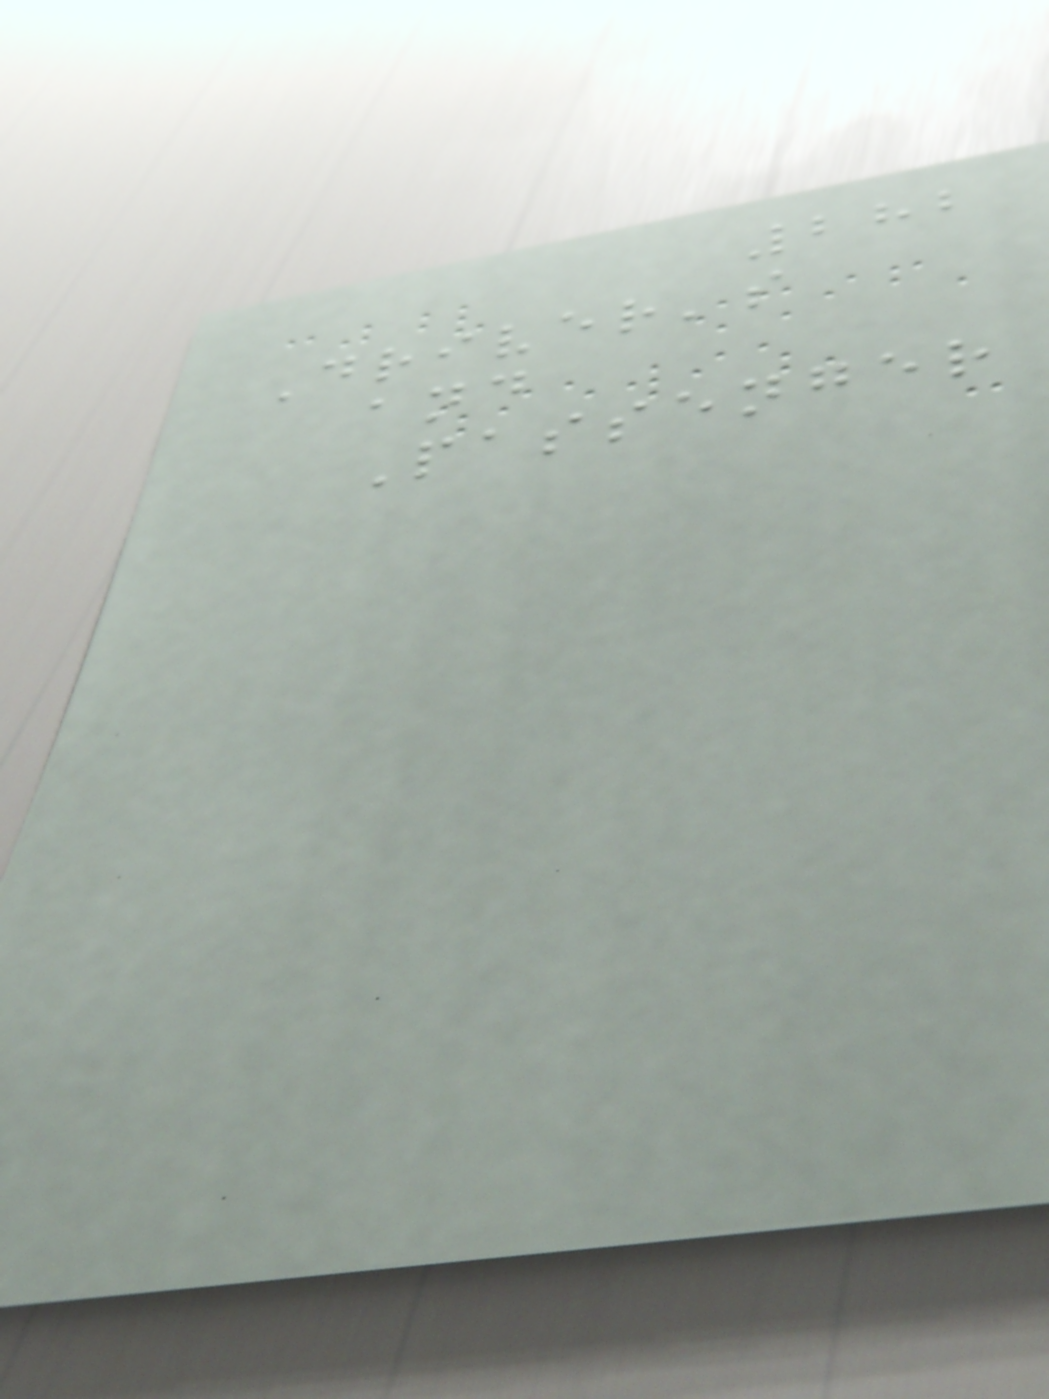282
Driver's
and
Passenger
